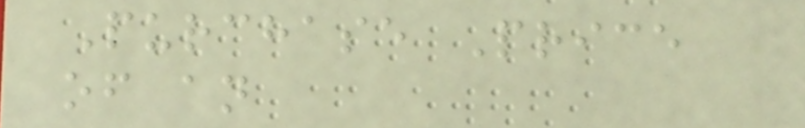Purchase Price
of an
